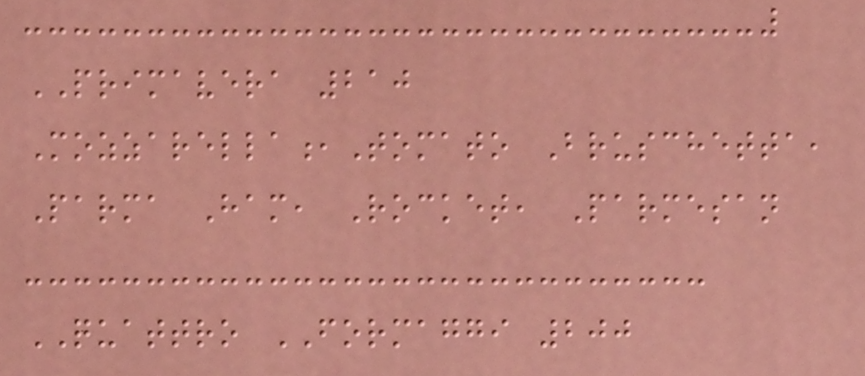PRIMAVERA 210
Mozzarella,Tomato Bruschetta,
Parma Ham, Rocket, Parmesan
QUATTRO FORMAGGI 200
